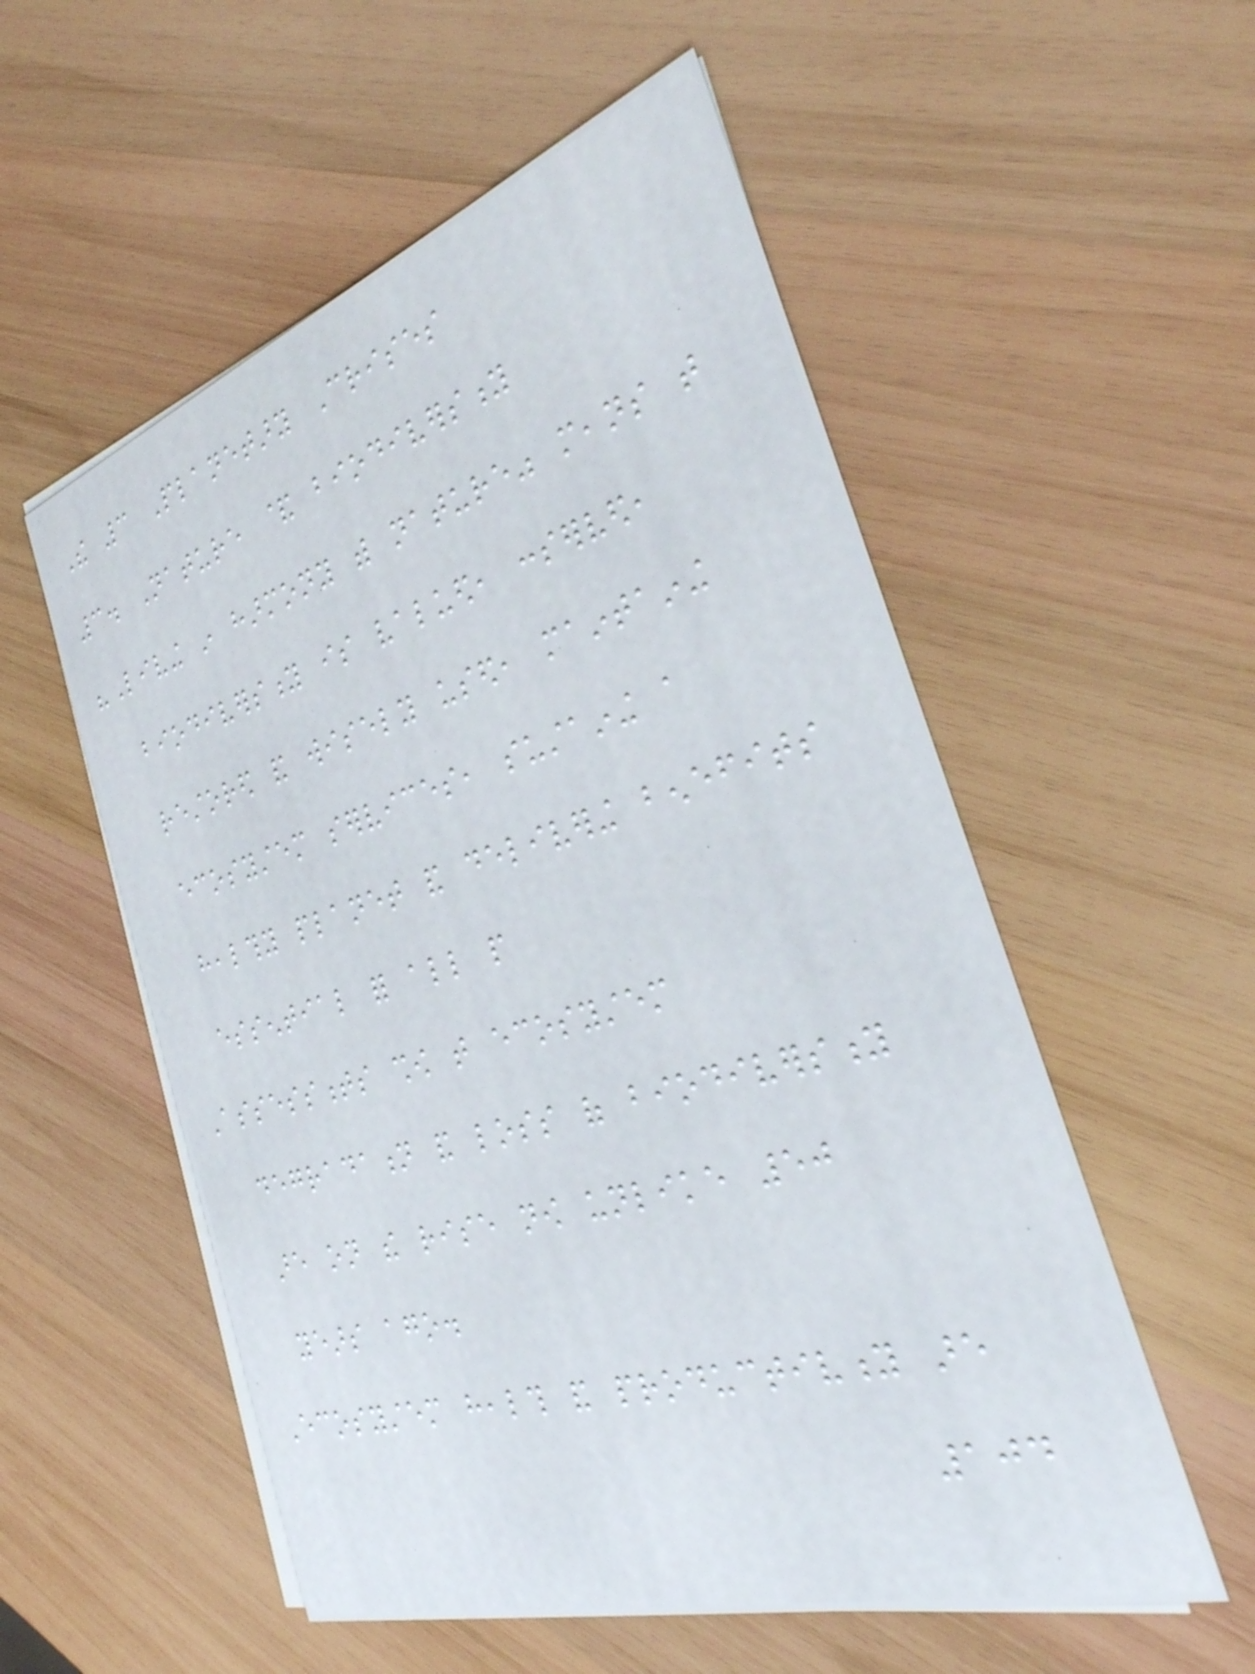The 3 Planetary Crises
3. Nature & biodiversity
"Living in harmony with nature" means that
biodiversity is valued, conserved,
restored and wisely used, maintaining
ecosystem services, sustaining a
healthy planet and delivering benefits
essential for all people
Assessments show that ecosystem
degradation and loss of biodiversity
are on the rise now unlike 50
years ago.
Ecosystem health and productivity are
104
